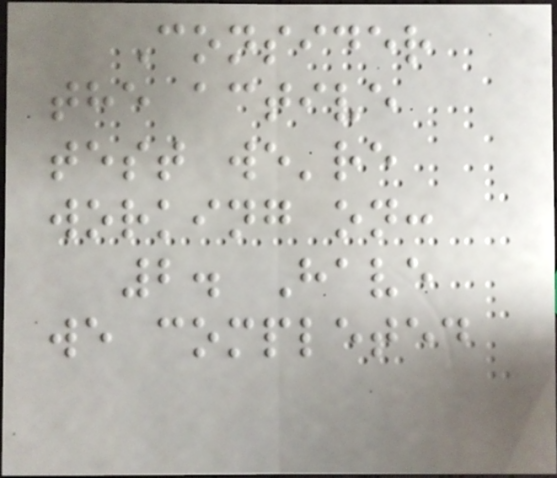Consider
the active
test we're
working on:
2. Have
we completed
